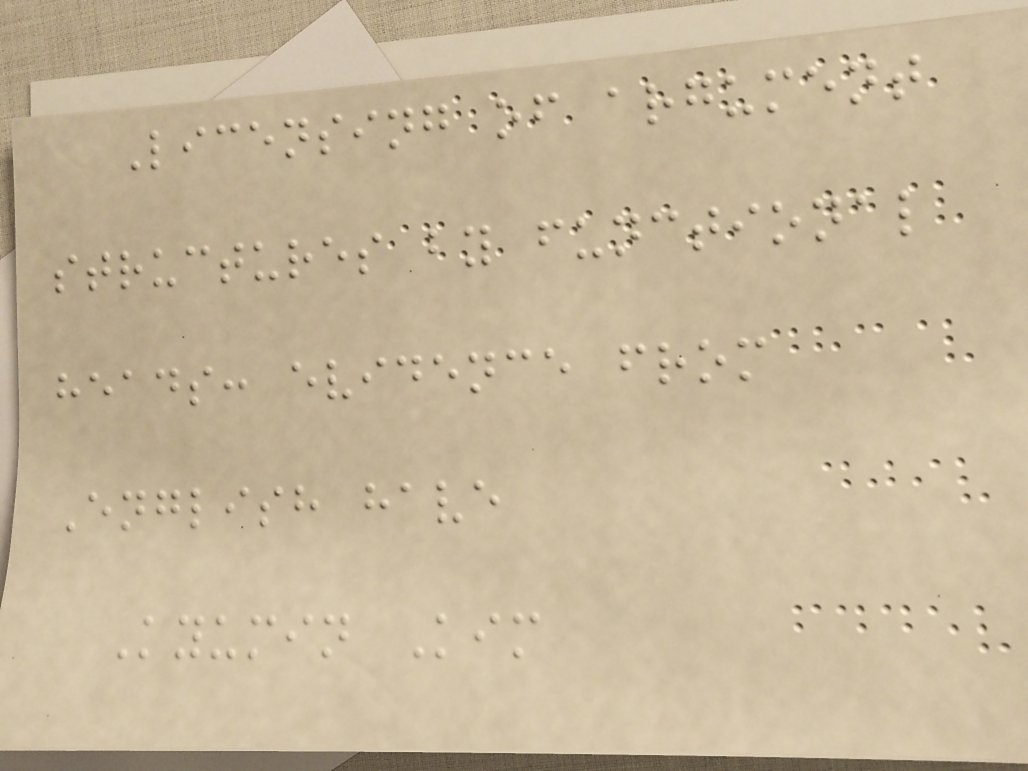Licensing of argument
structures by functional
heads: evidence from
English have
Kyumin Kim
